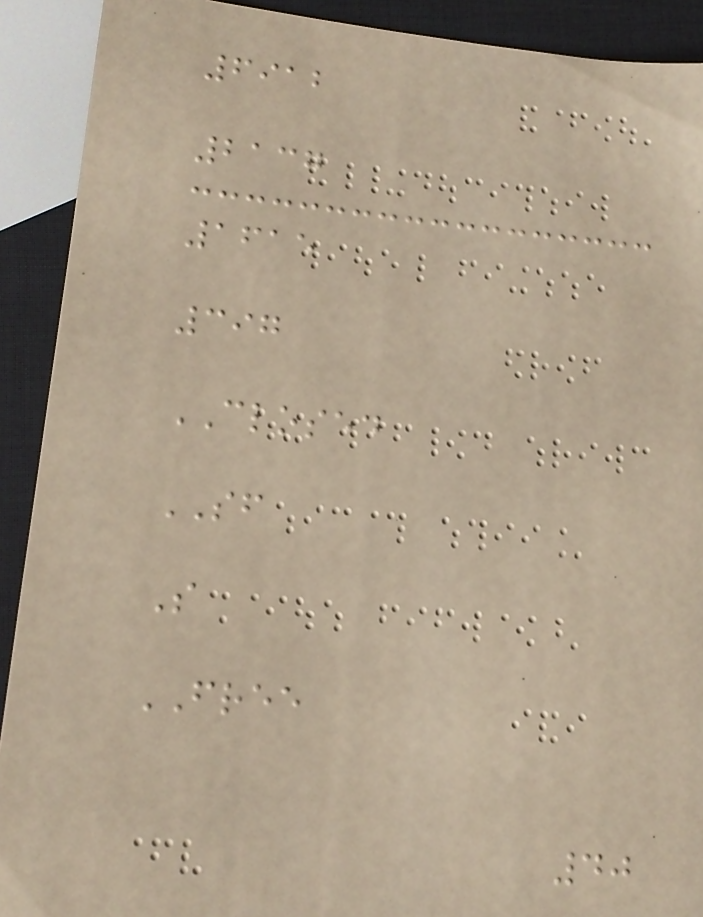6912
2137
1615
397
CLOSED
SF
S
FREE
40
